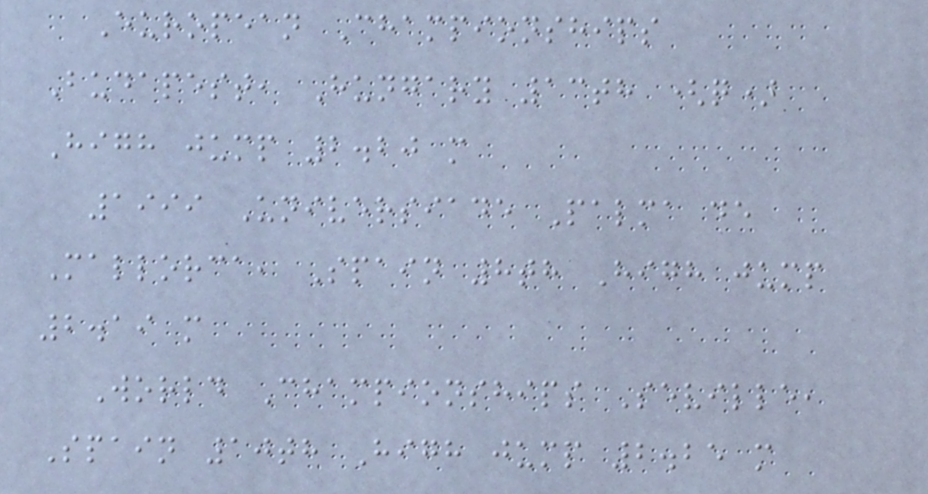European Championships
Budapest, Hungary 13th (q)
High jump 2.20 m
1999 Universiade Palma de
Mallorca, Spain 8th High jump
2.19 m
World Championships Seville,
Spain 10th High jump 2.25 m
